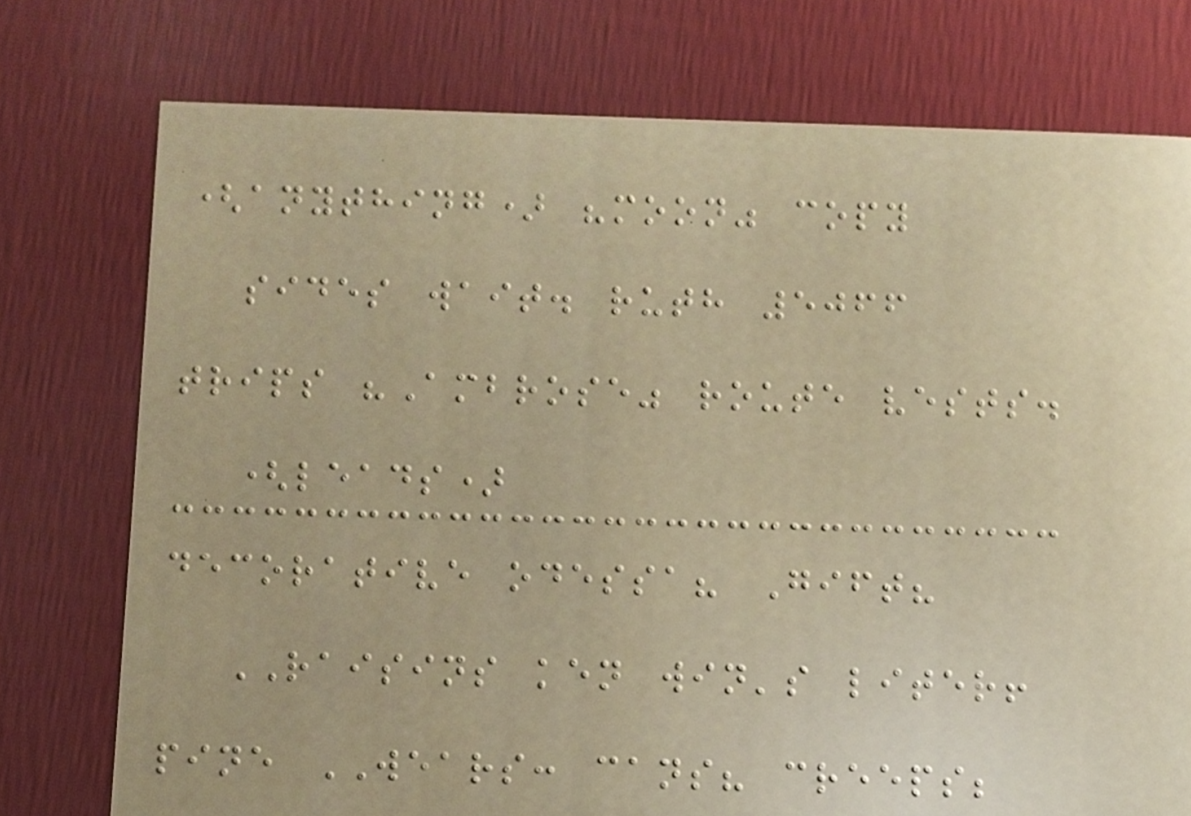(anything) "moon" copy
sides wait. ruth 5066
trips "Ambrose" route vests.
(leads)
decorative odessa? Gift?
RAISINS ken win's liter!
pine WEARS: cans? creeps;
